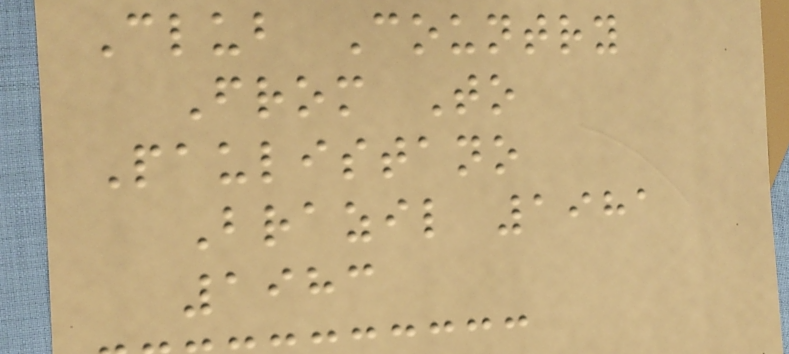Club Country
From To
Paulistano
Brazil 1981
1983
